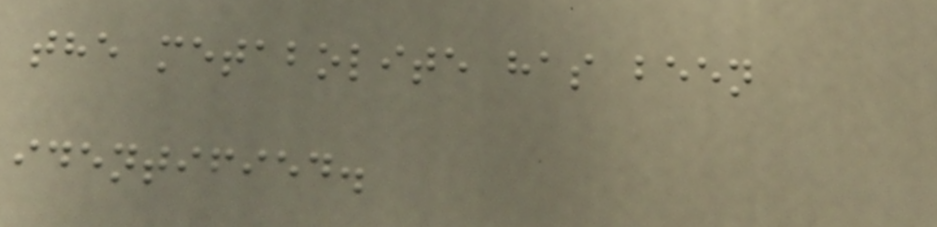the metabolite has been
identified.
